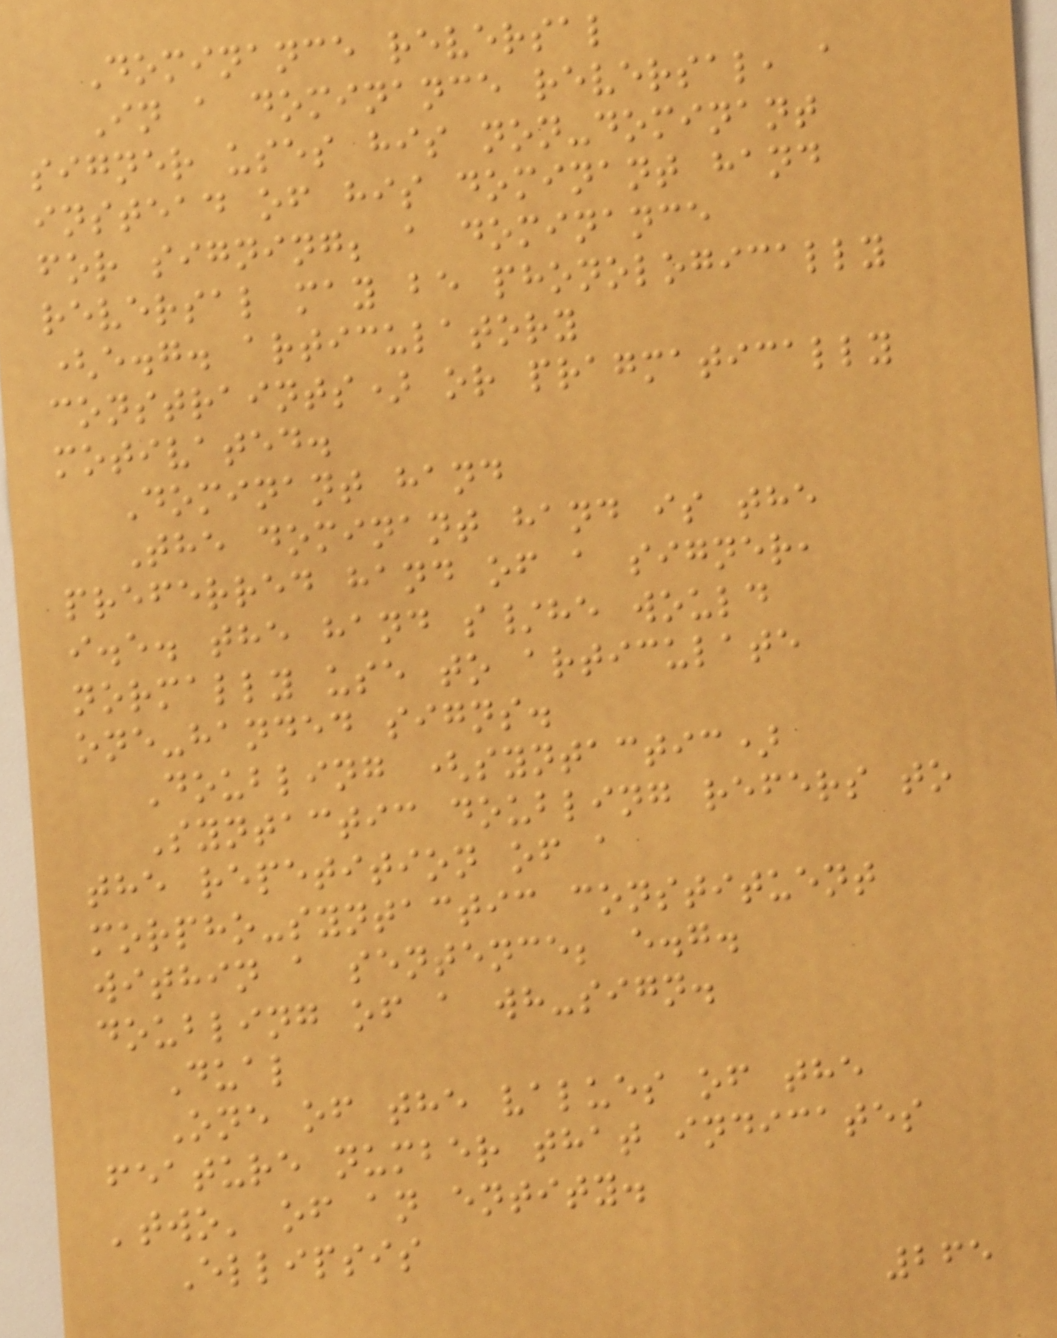Dominance reversal
In a dominance reversal, a
signer uses his non-dominant
instead of his dominant hand
for signing; a dominance
reversal may be phonologically
(e.g. articulatory
constraints) or pragmatically
motivated.
Dominant hand
The dominant hand is the
preferred hand of a signer,
i.e. the hand s/he would
normally use to articulate
one-handed signs.
Doubling (syntactic)
Syntactic doubling refers to
the repetition of a
morpho-syntactic constituent
within a sentence; e.g.
doubling of a wh-sign.
Dual
One of the values of the
feature number that indicates
'two' of an entity.
Ellipsis
265
